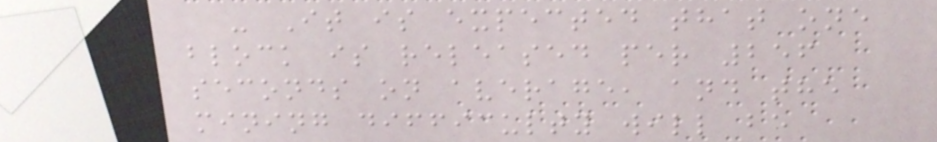- It is expected that one
block is released per 256
seconds on average, and the
mining difficulty will be
